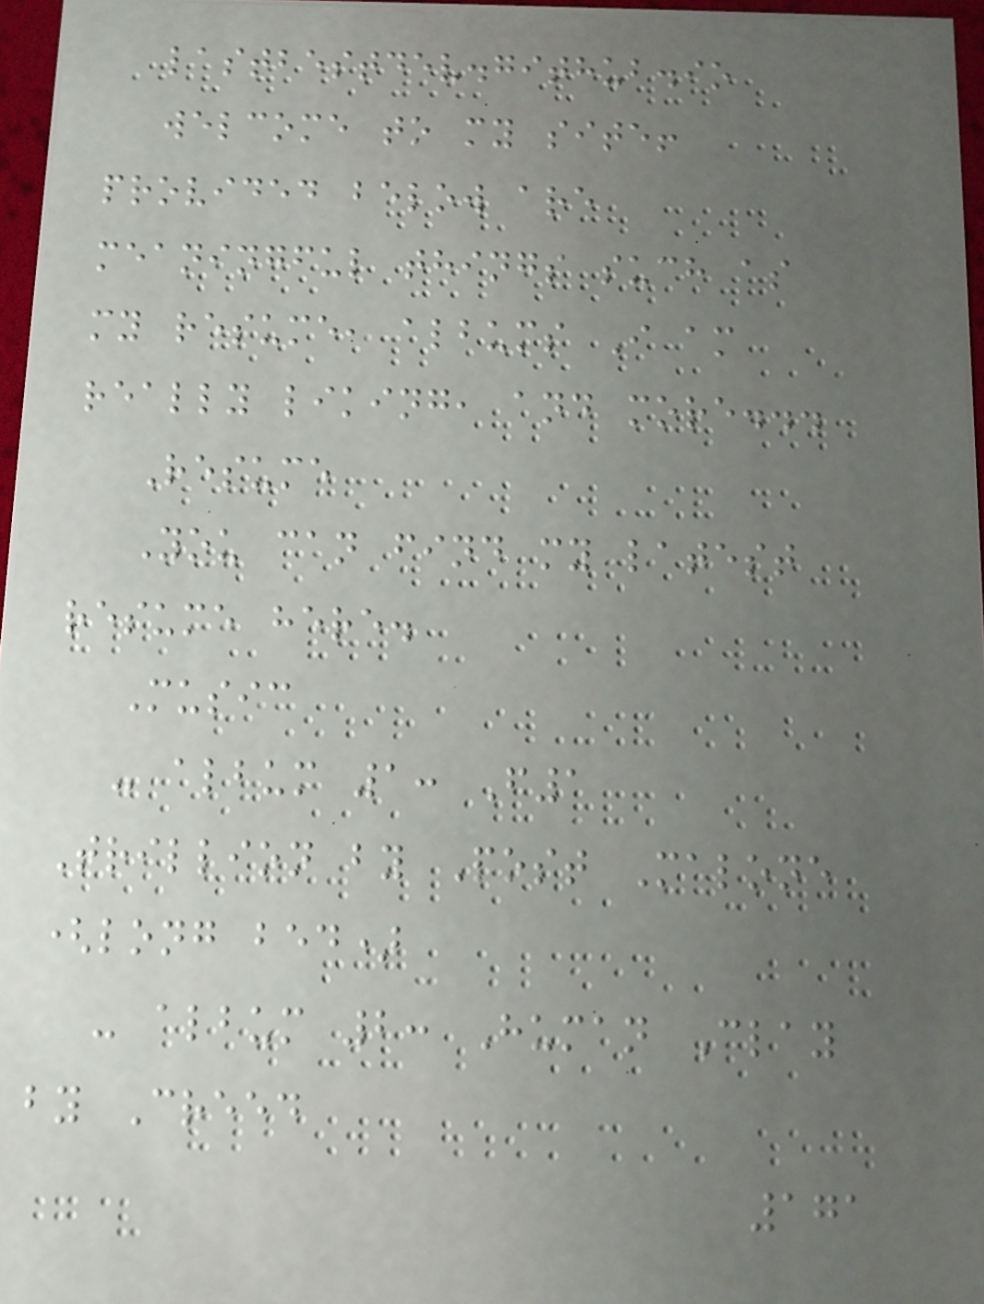lastbestdev.github.io
welcome to my site!
provided below are
meaningful things such as
my resume, albums I am
really liking, and more...
Resume
You can find my latest
resume here.
Music
- album 1: F1
Trillion by Post Malone
(long bed)
- album 2: Human Clay
by Creed
171
